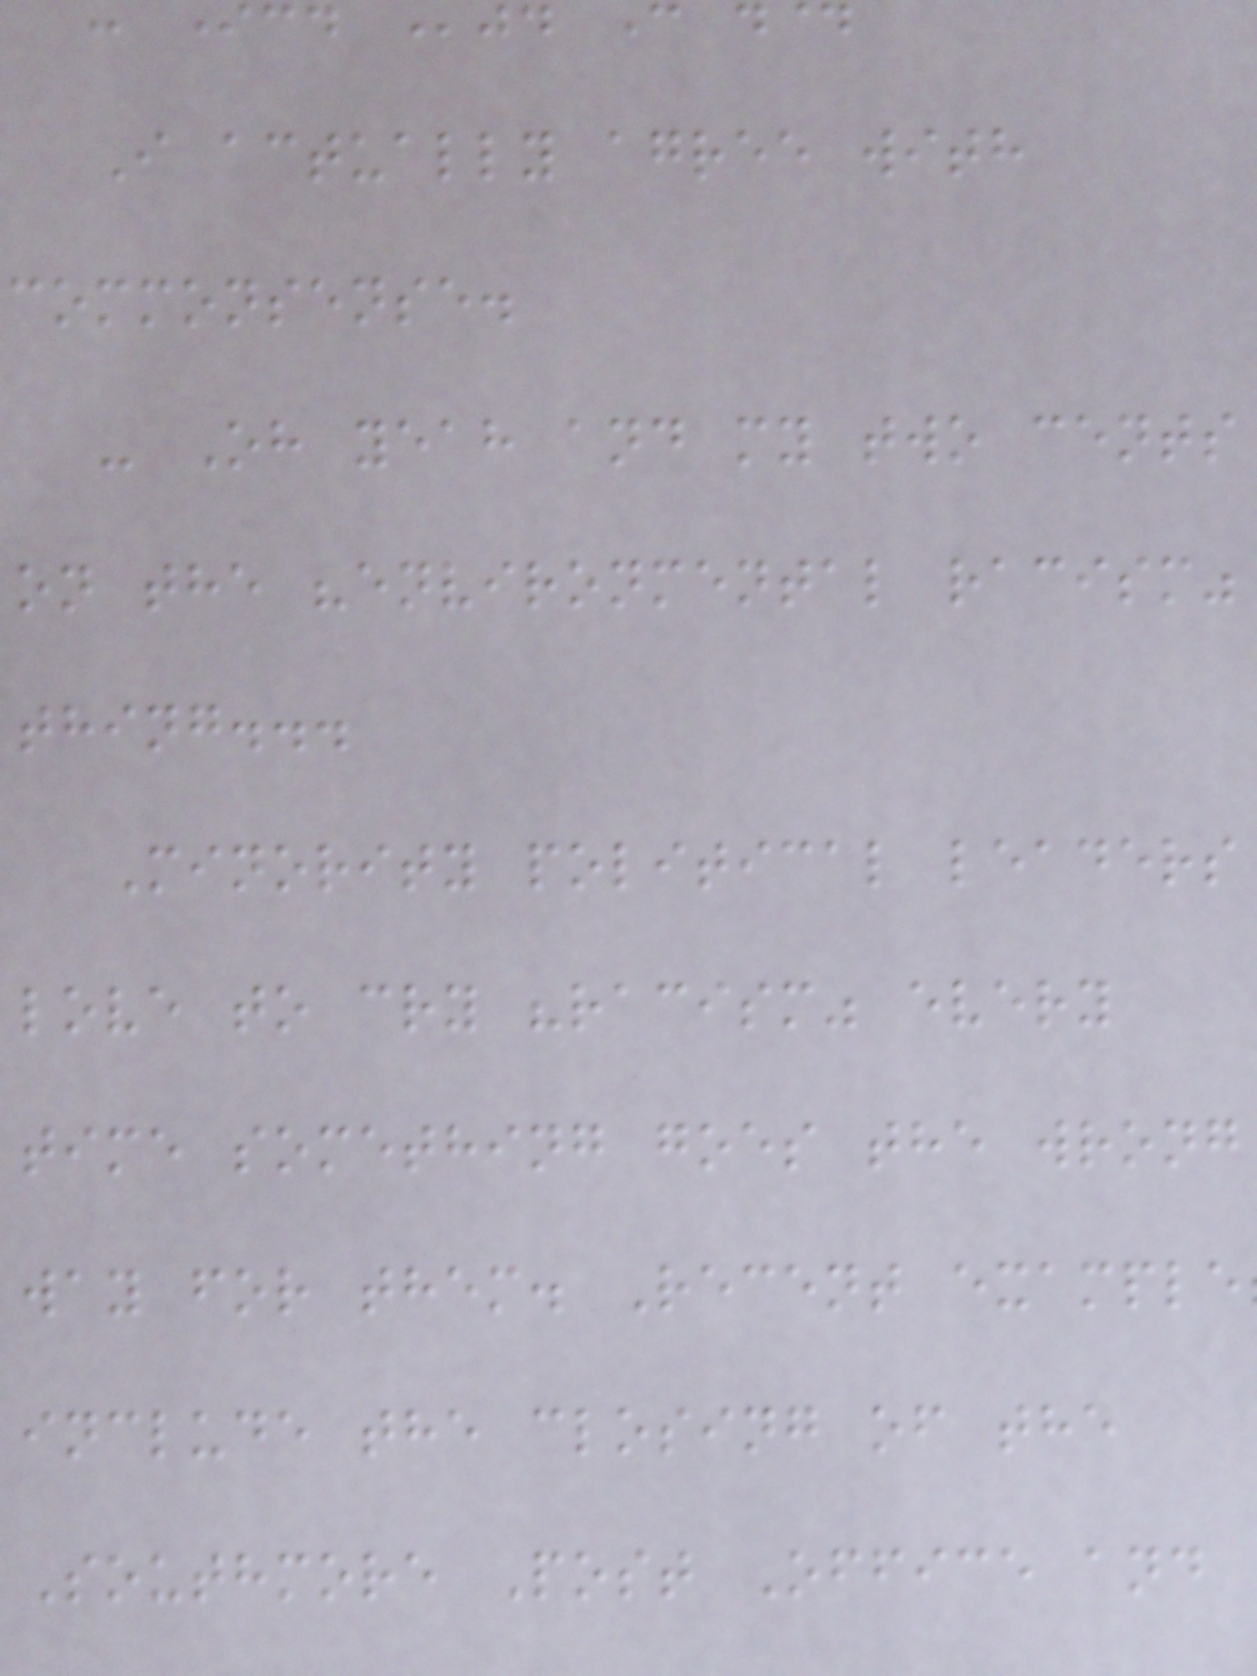I actually agree with
commonsense.
- Oh yeah and my two cents
on the "environmental racism"
thing...
Minority political leaders
love to cry "racism" every
time something goes the wrong
way for them. Recent example
include the closing of the
Southmore Post Office and
